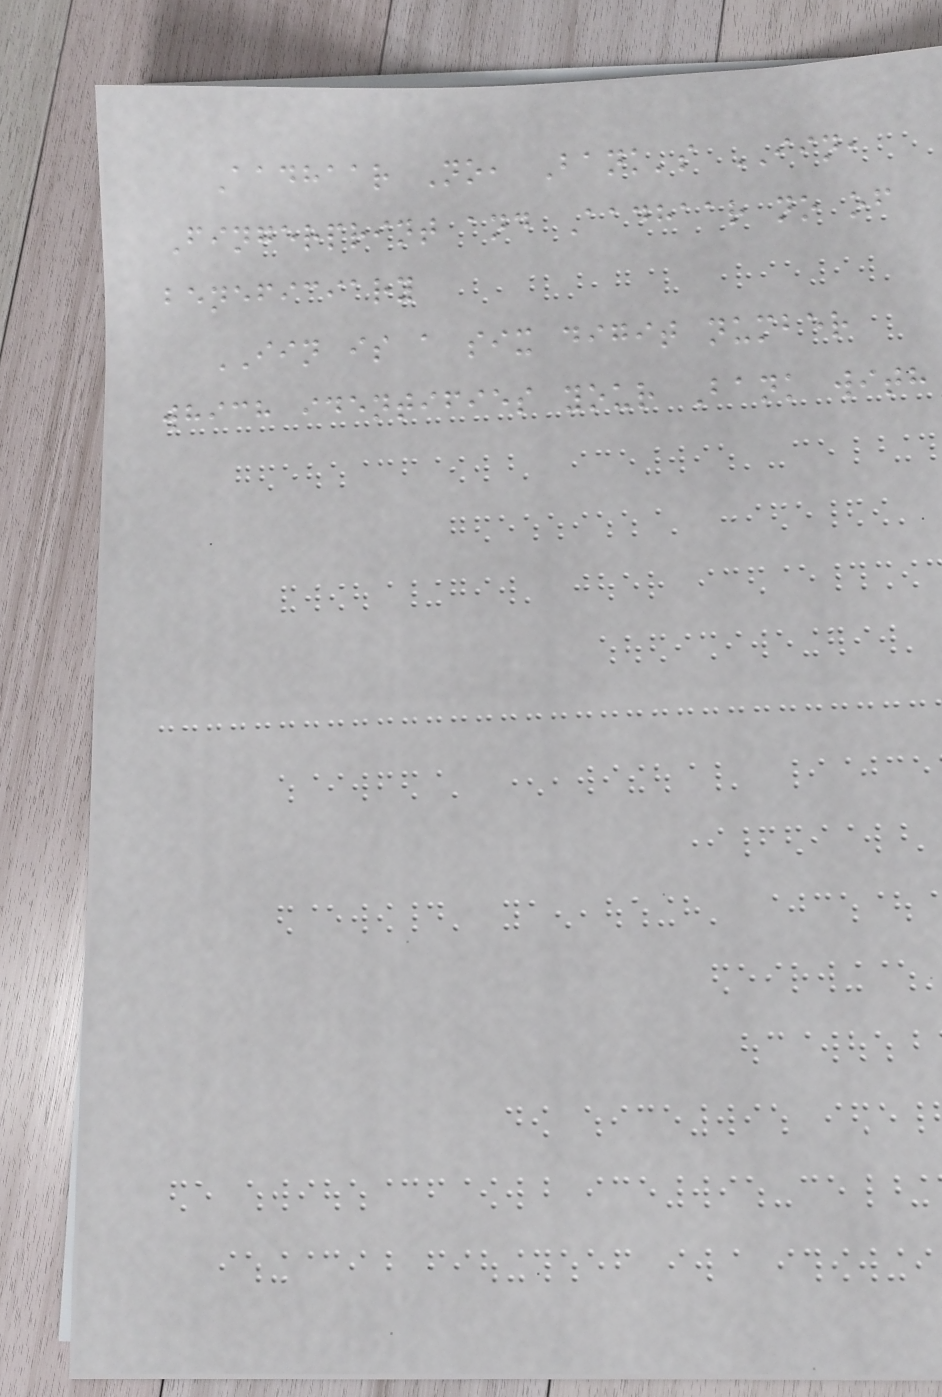Aadhaar No, Bank's IIN,
Fingerprint and Aadhaar no of
beneficiary
IIN is a six digit number
which identifies your Bank with
